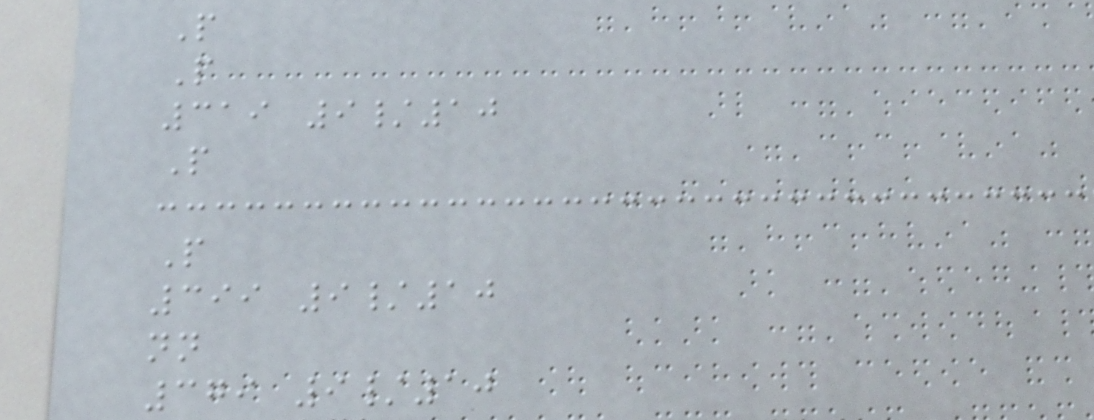P
P
319 9/10
P
P
399 9/10
nn
379 9/10
